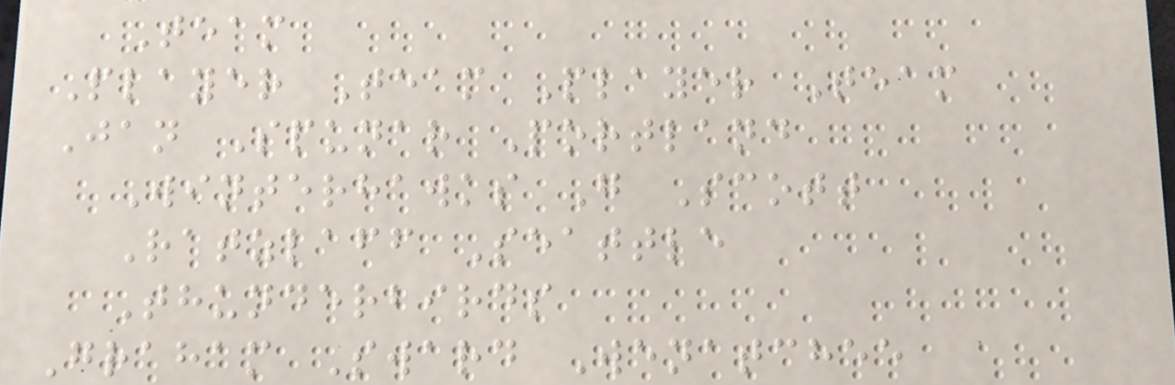Team
Player Team Player Team
Jan Spunar Portland
Winterhawks G Scott
Ratzlaff Seattle
Thunderbirds
Graham Sward Wenatchee
